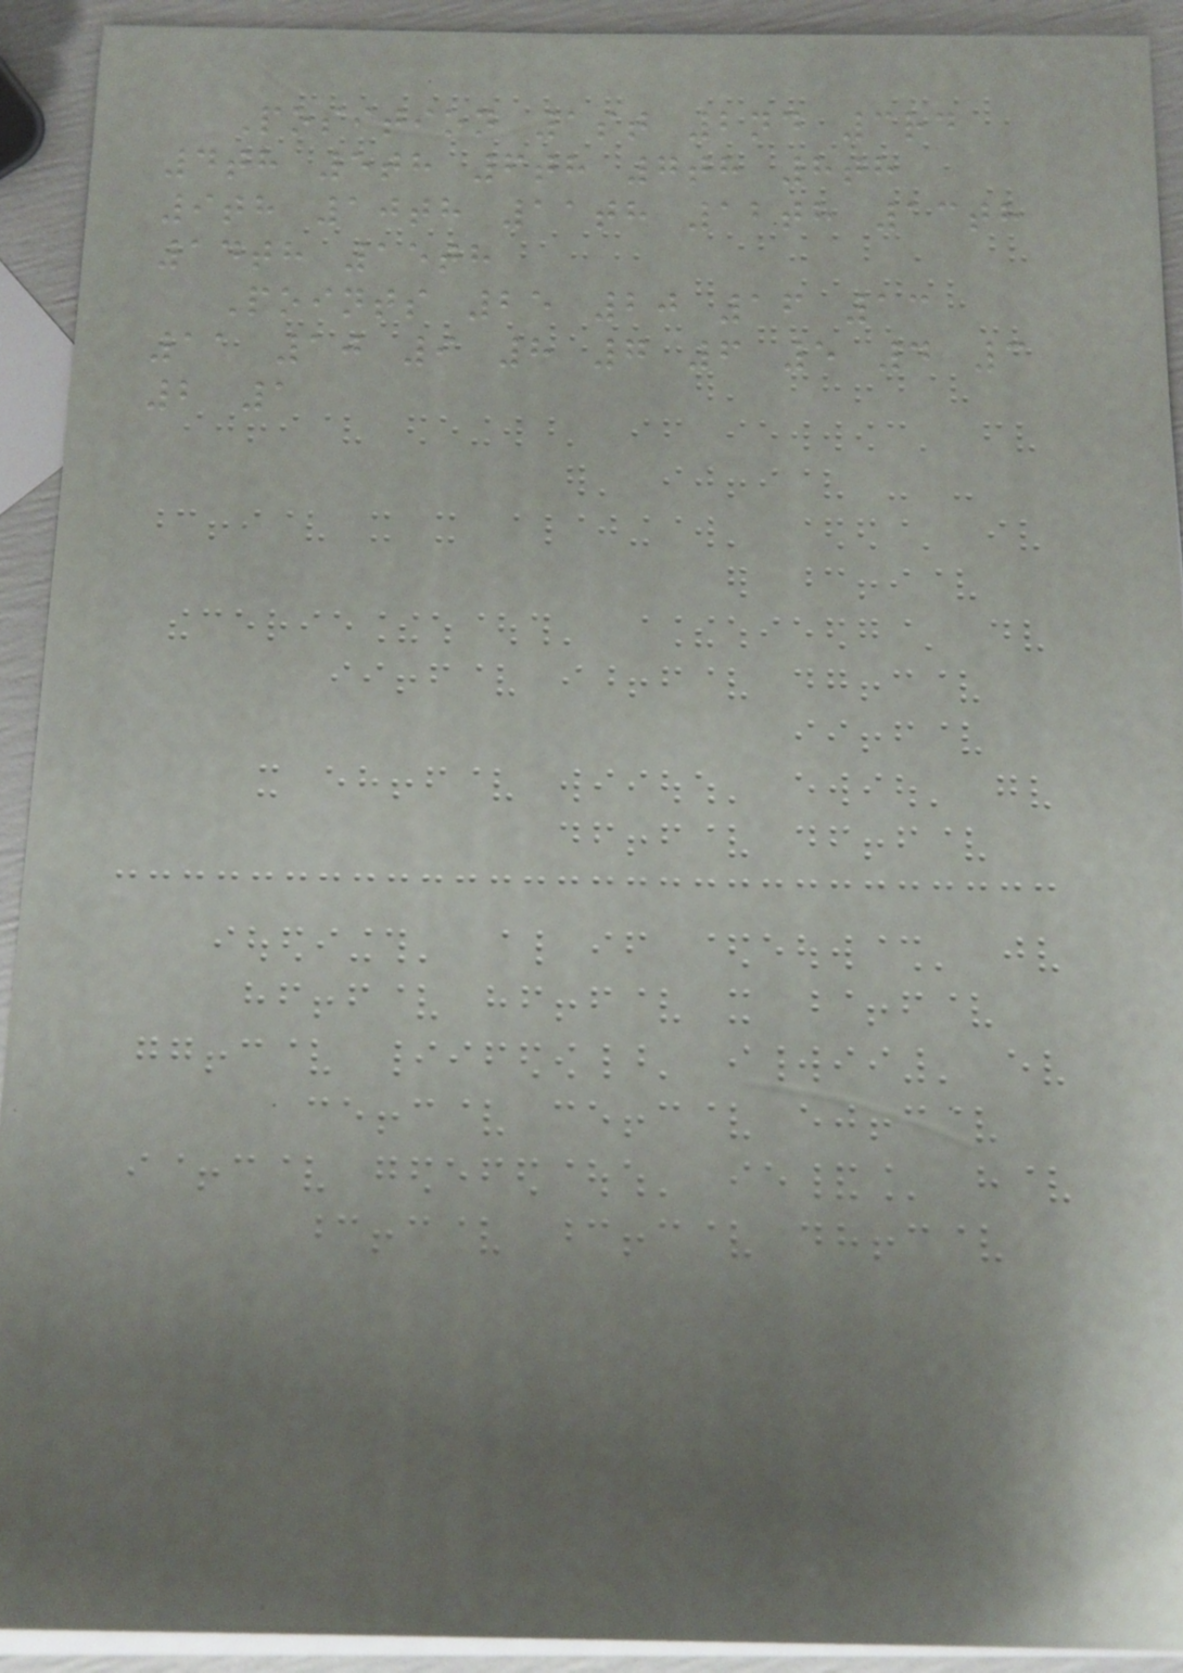Position 1st 2nd 3rd
4th 5th 6th 7th 8th
9th 10th 11th 12th 13th
14th 15th
Points 25 20 16 13
11 10 9 8 7 6 5 4 3
2 1
